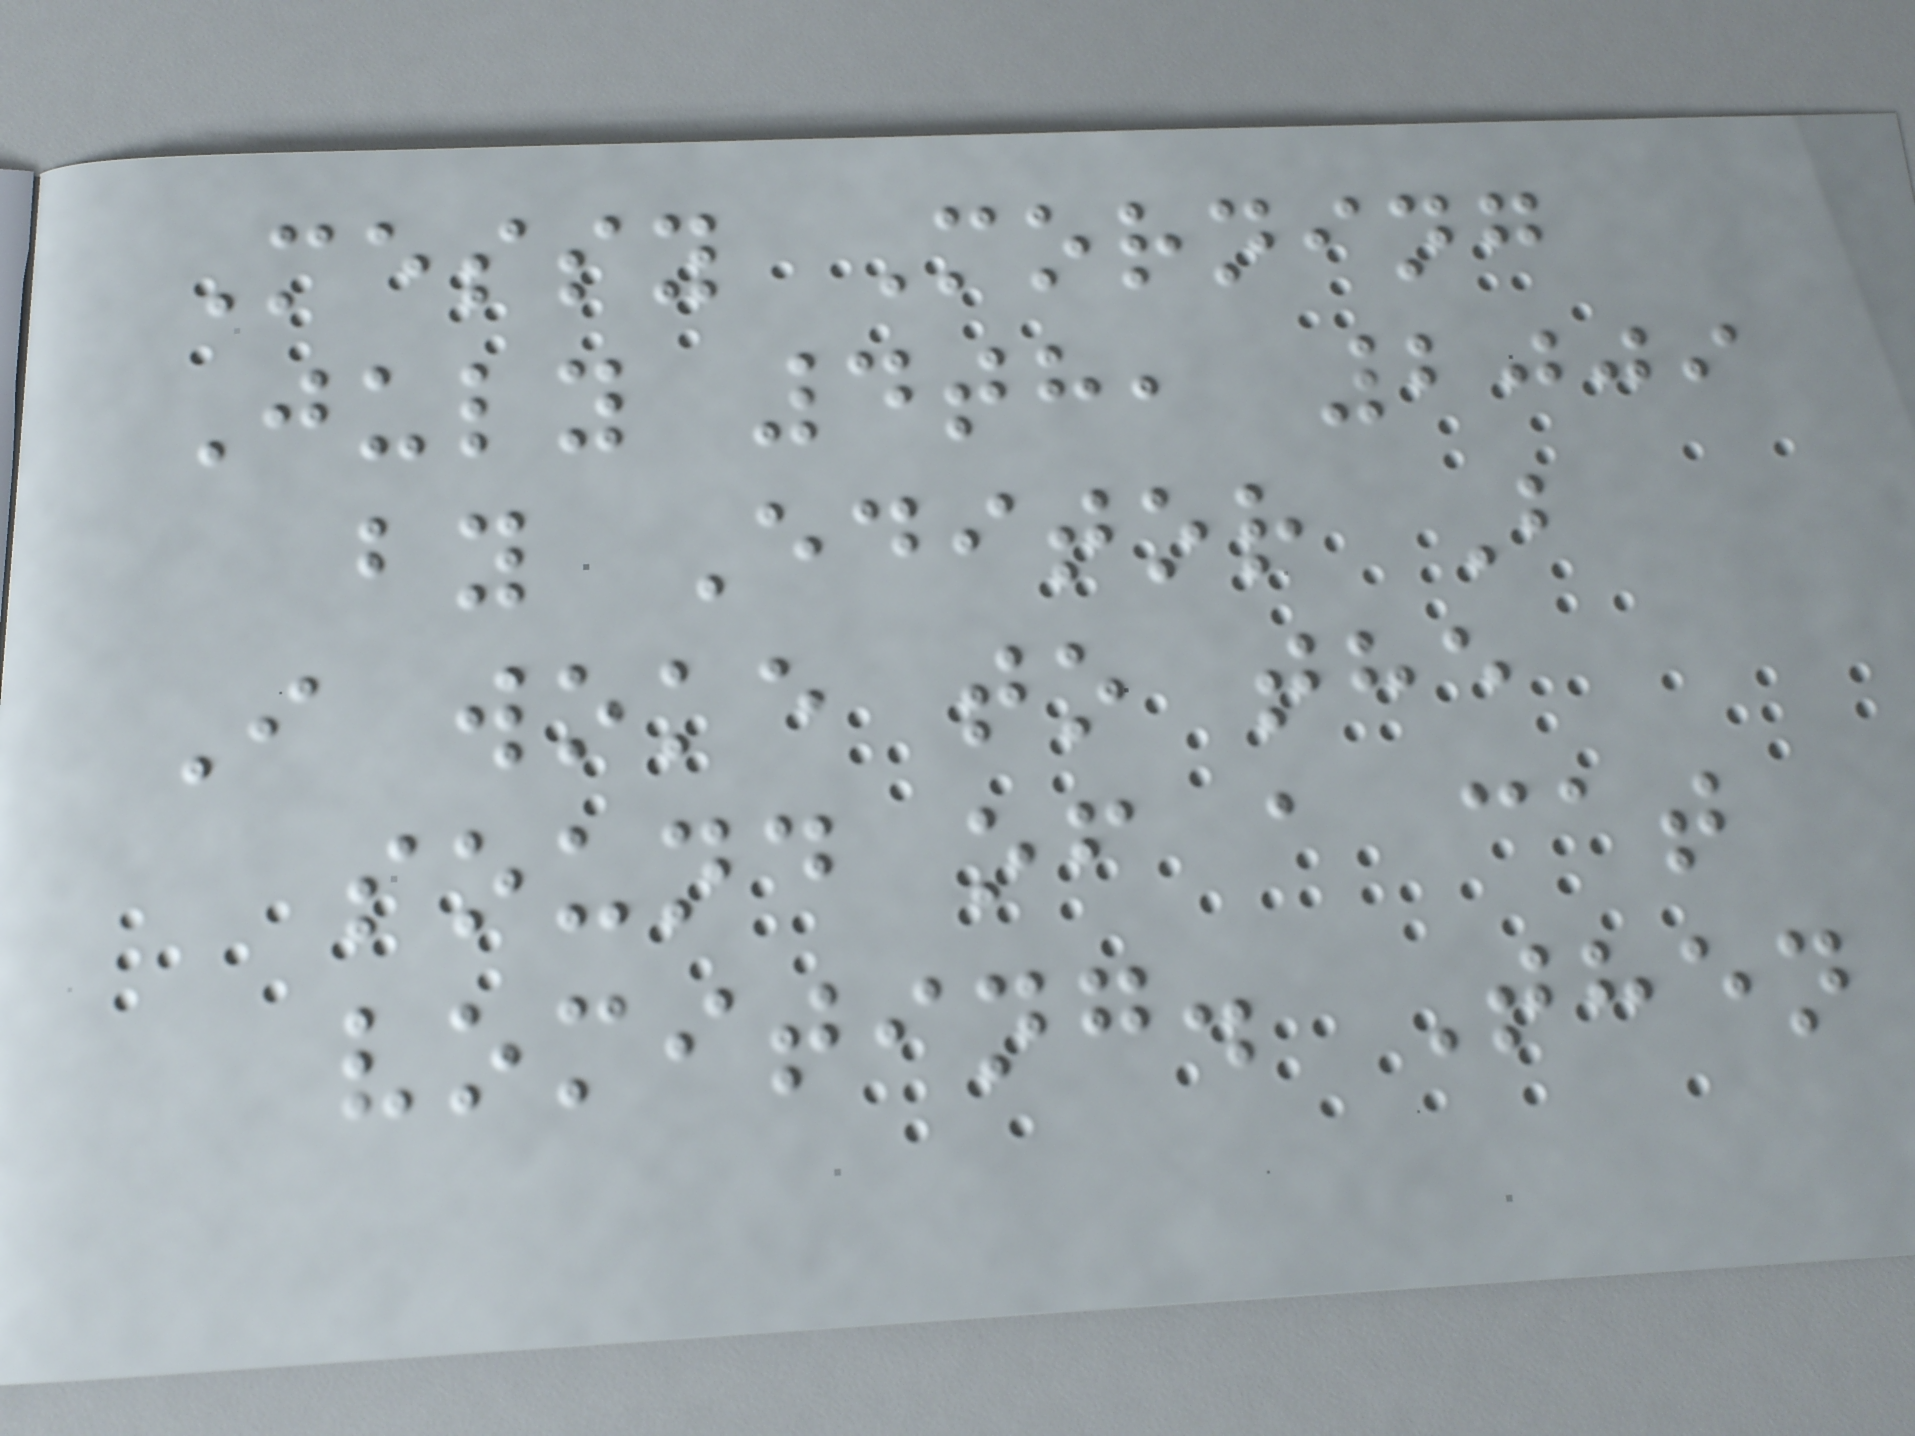Messy Morning
July 4th, 2009
by Editor B
I woke to the
sound of a cat
vomiting. Then
